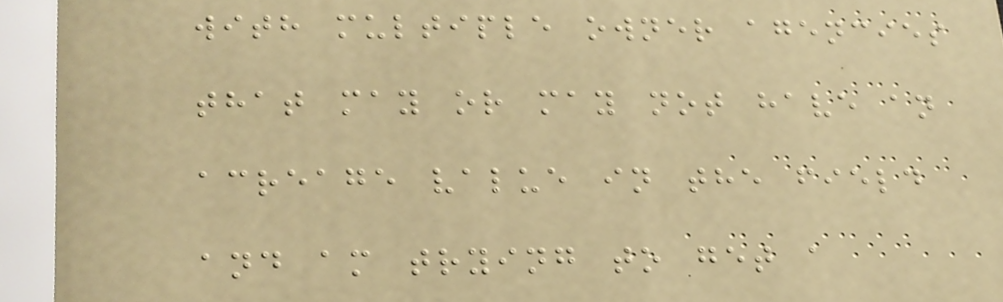with multiple owner agencies
that may or may not have an
acreage value in the field
and am trying to get a
